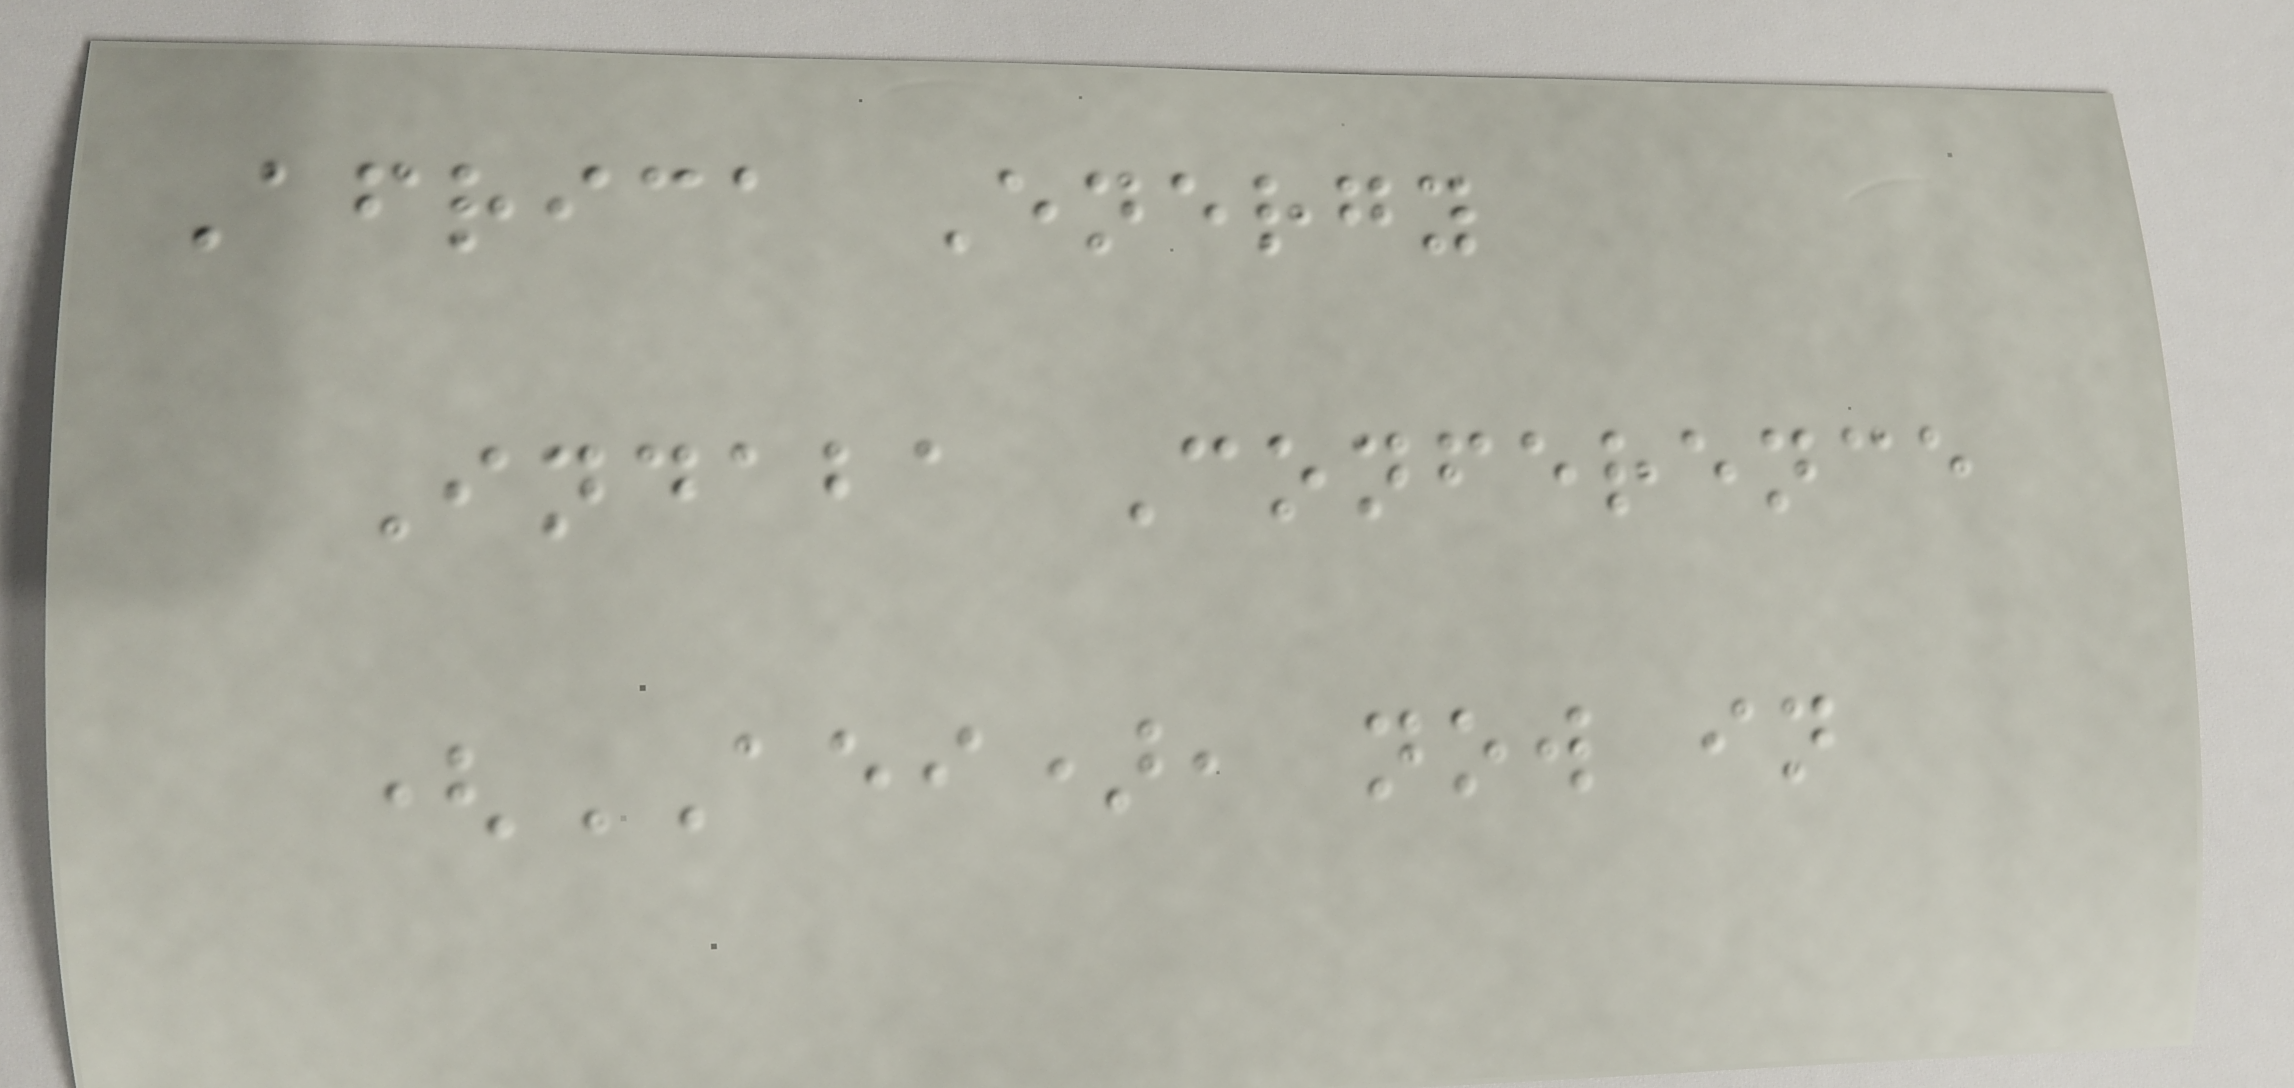Africa Energy
Indaba Conference
(AEI), now in
